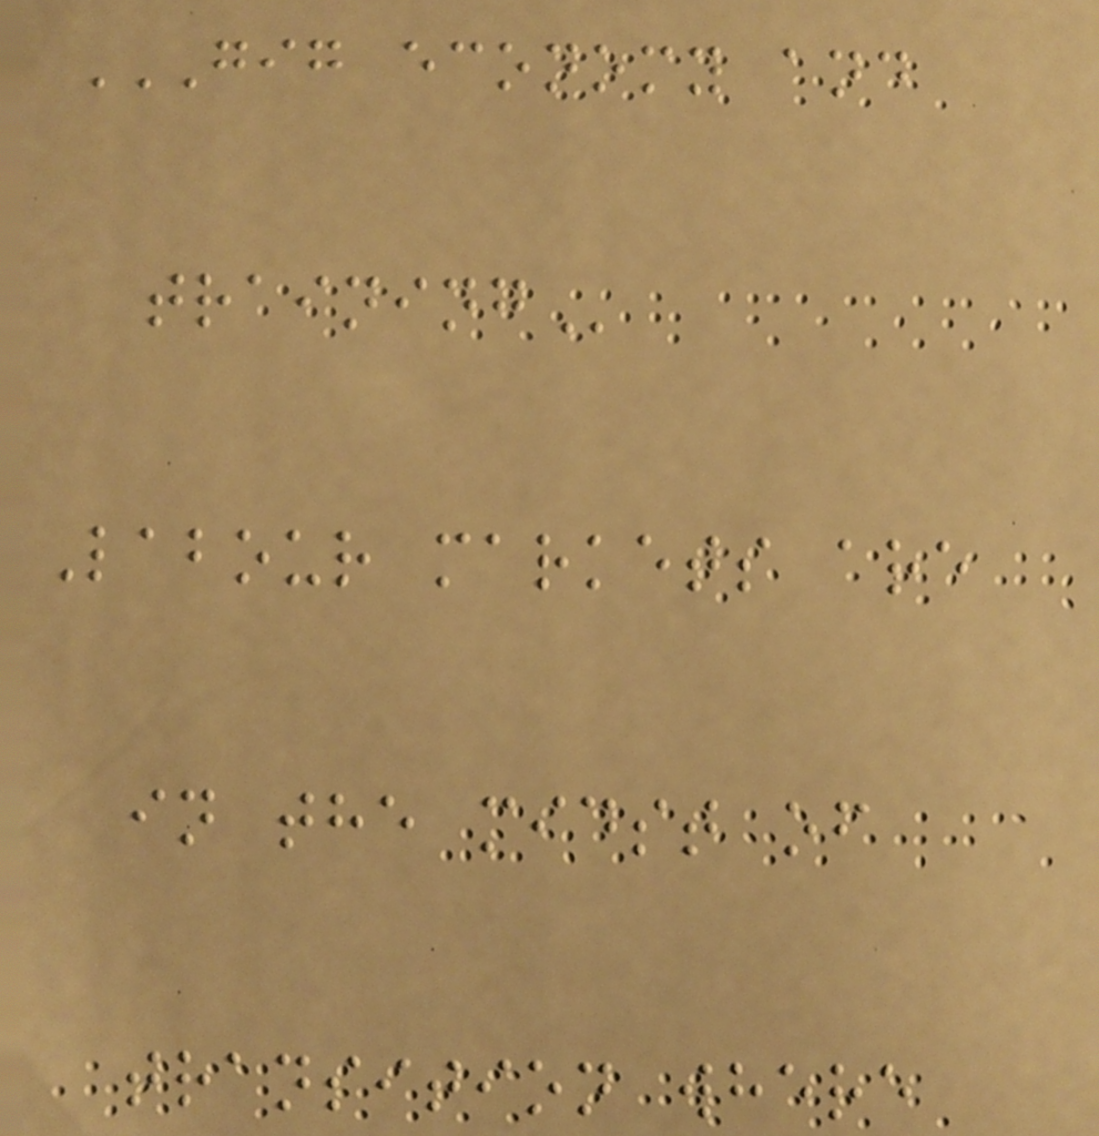GIG ECONOMY AND
TRAINING
Labour markets are
in the midst of
transition where
